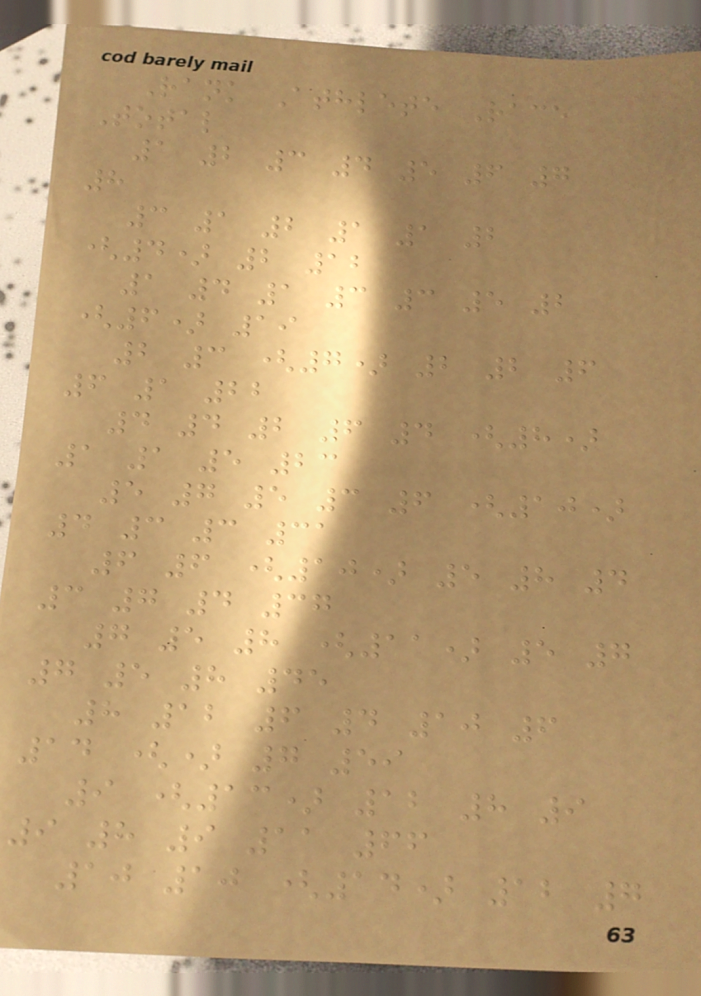Rank Athlete Race
Total
1 2 3 4 5 6 7
8
3 1 2 1 1 2
(4) 2 12
1 4 1 3 3 5 2
(6) 19
2 3 (7) 2 2 6
6 1 22
4 4 2 6 4 (8)
1 1 5 23
5 7 5 3 6 (10)
4 3 3 31
6 6 (10) 5 8 4
3 7 4 37
7 5 8 (11) 5 7
7 5 8 45
8 12 6 4 10 6
14 () 7 59
9 (13) 12 8 9
9 8 9 11 66
10 10 (14) 12 7
